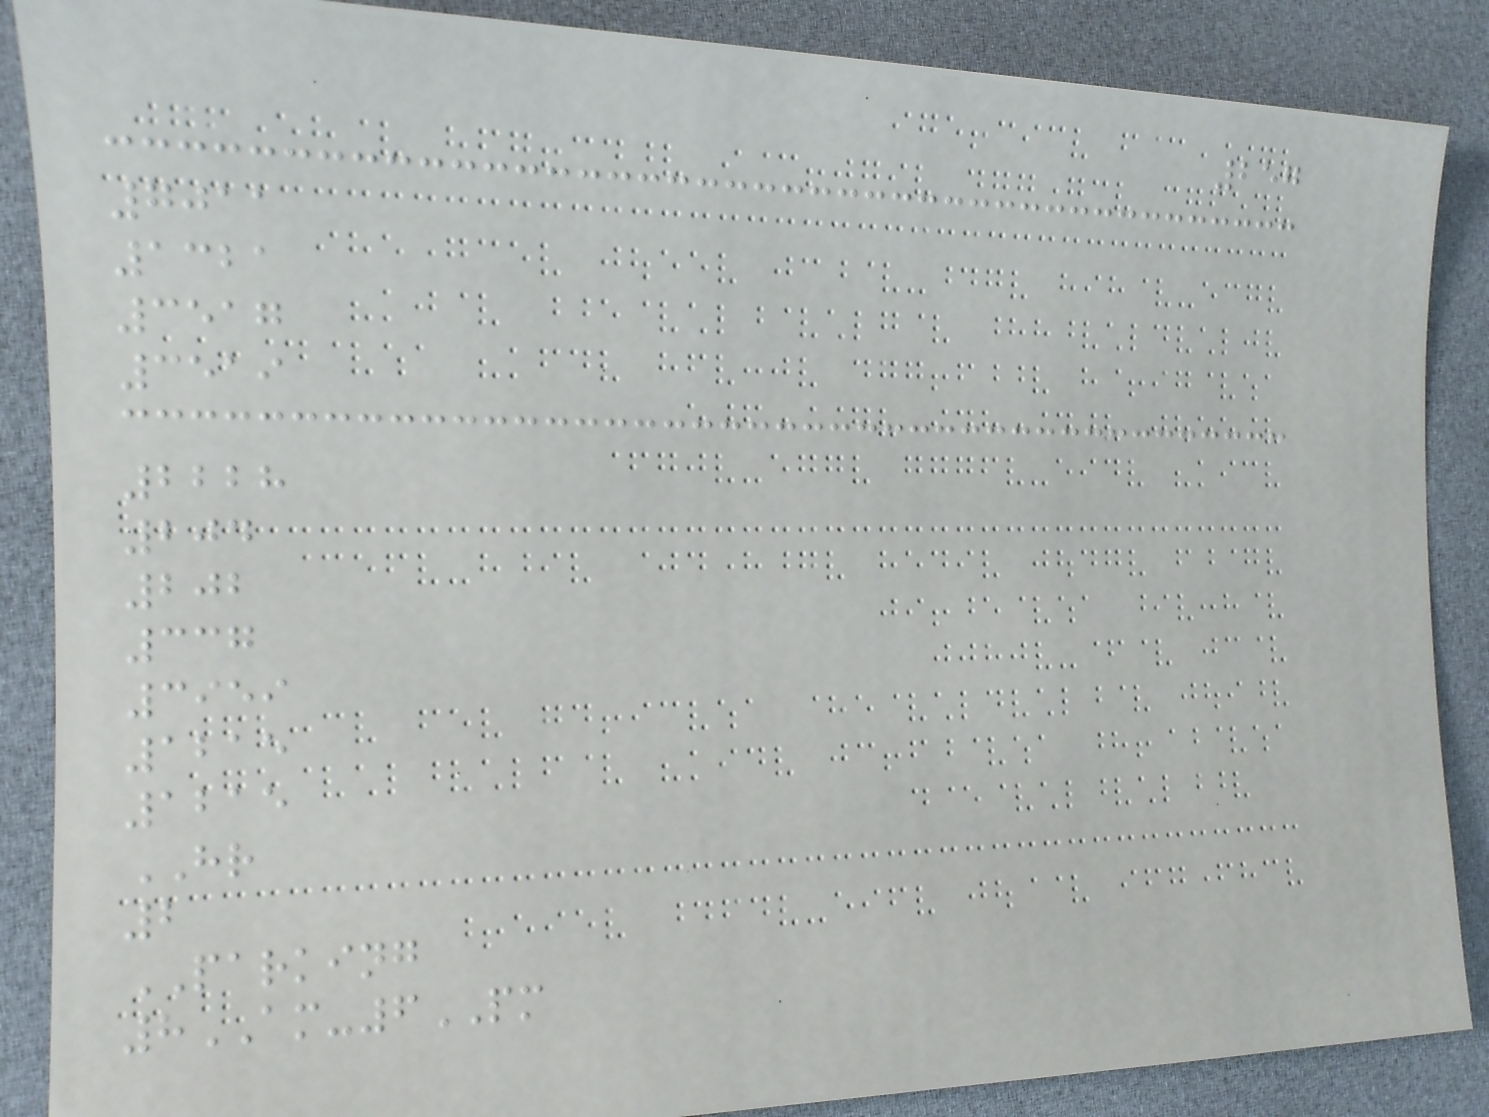257
7011
1321
3517
3519
2228
204
202
337
3959
1215
1215
HR
2
PARKING
8AM-6PM
